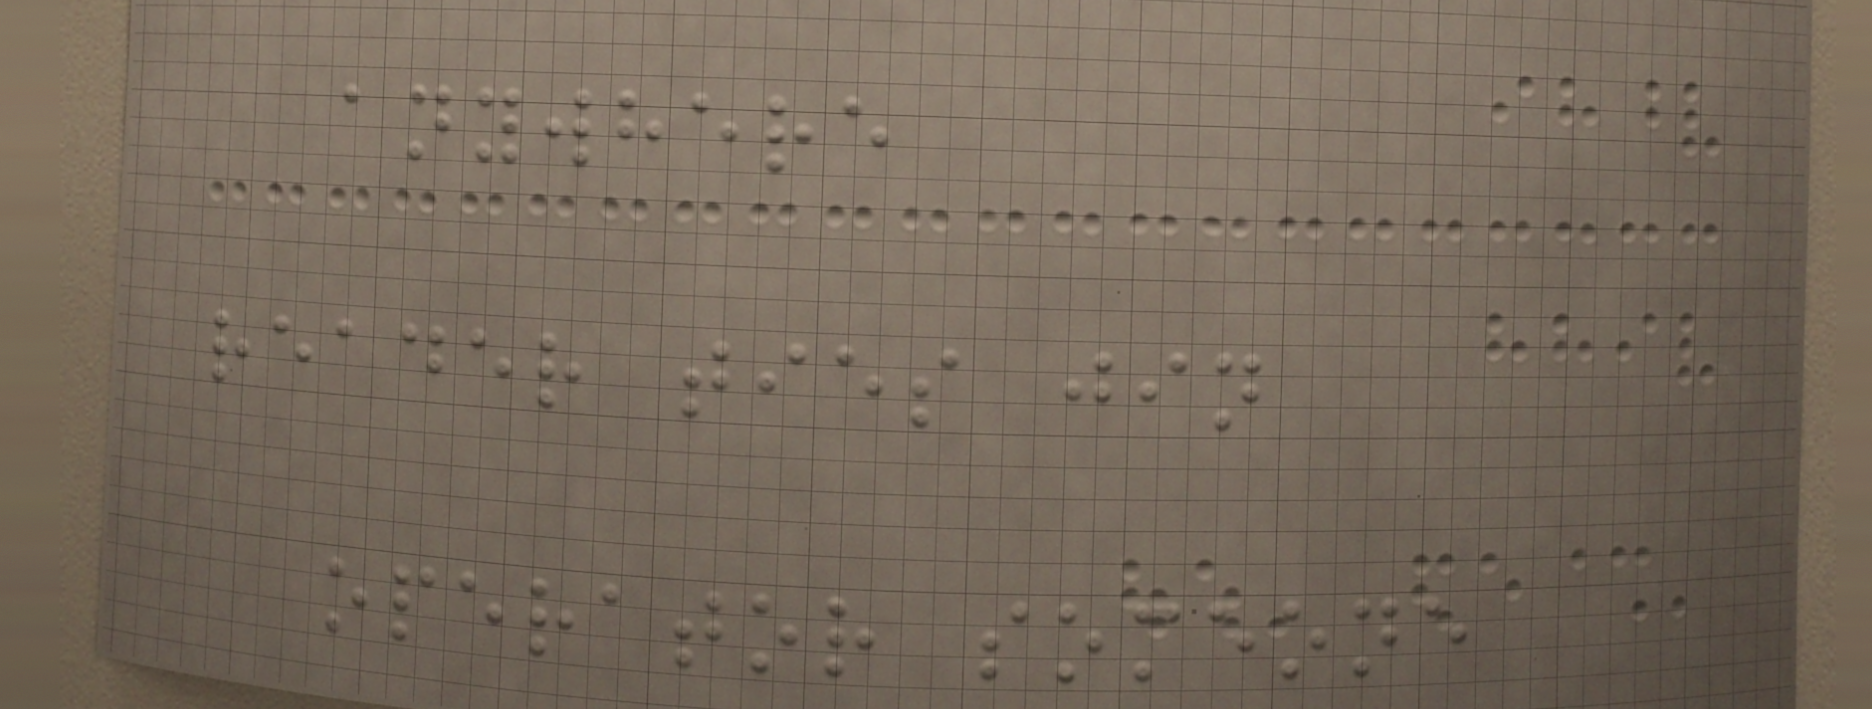anywhere
reader ties jin
operator someone
